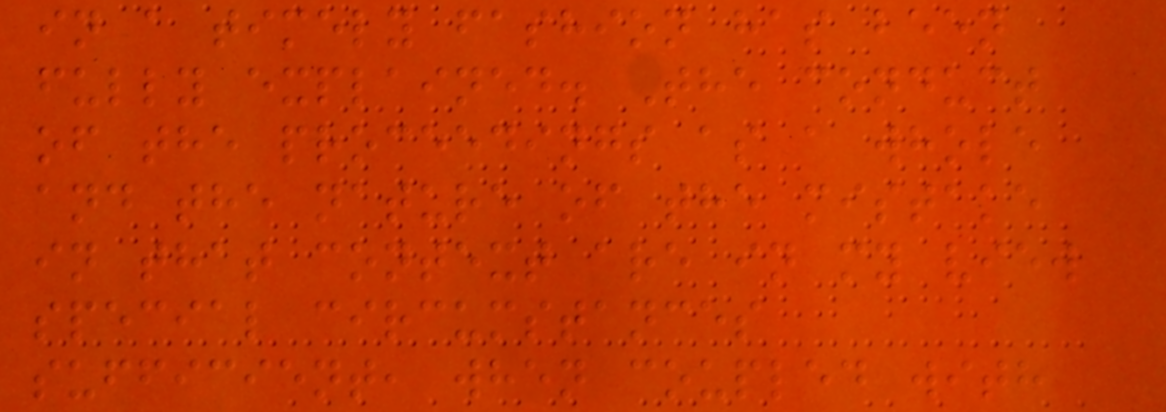in a timely fashion has been
fully explained. The conduct
of the proceedings as a whole
and the nature of the mistake
in that context are in my view
special circumstances
sufficient, when coupled with
